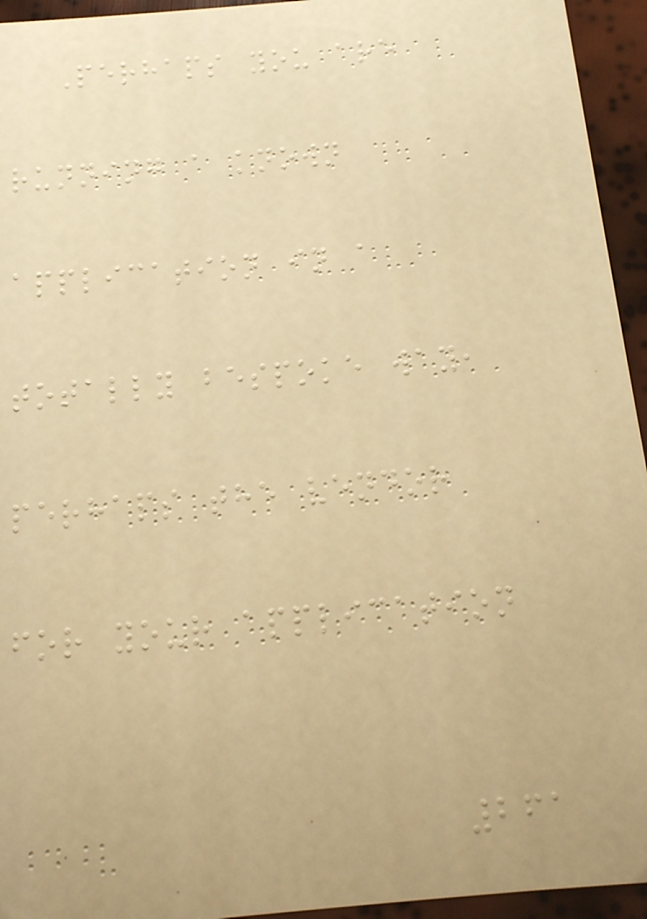Perhaps you are
running a known
application in a
totally bespoke way,
perhaps the vendor
for your application
261
